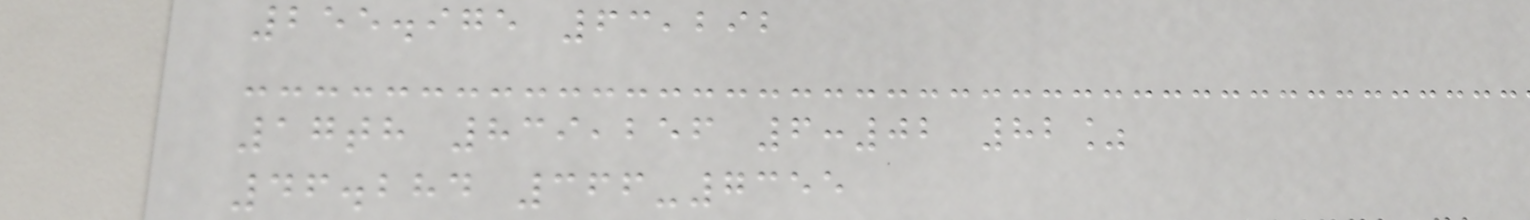255.975 63,292
17th 839,256 6:02 82%
46.284 366-7355
